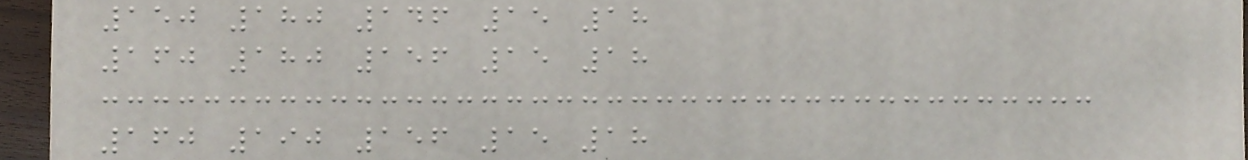150 180 146 15 18
160 180 156 15 18
160 190 156 15 18
